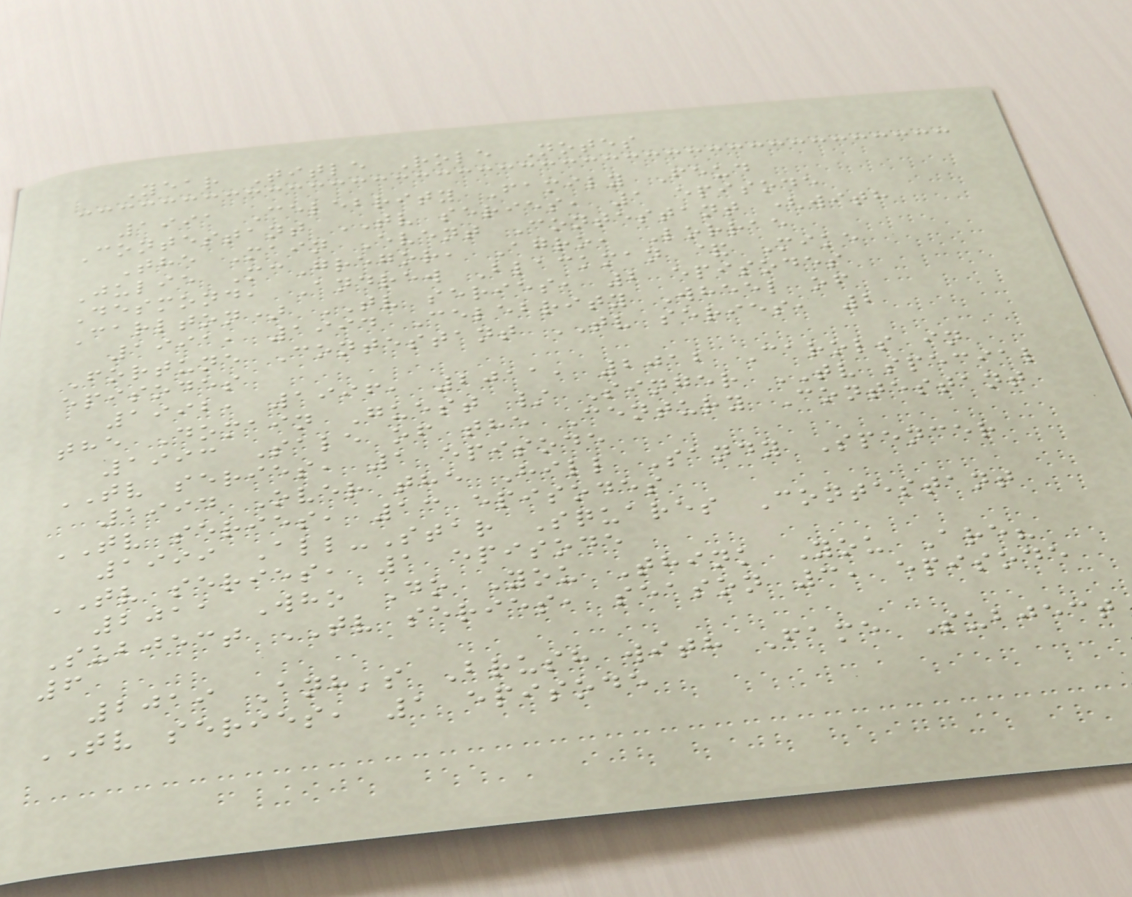Year Title Role Notes
1991 Celebrity Family Feud
Contestant TV series, 1 episode
The Main Event Contestant (with
Julie McGregor, Agro, Lorrae
Desmond, Andrew Blackman & Mike
Carlton) TV series, 2 episodes
1991, 1994 Celebrity Wheel of
Fortune Contestant TV series, 2
episodes
1992, 1996, 2011, 2012 Carols in
the Domain Guest / Singer TV special
1993 Sale of the Century Contestant
TV series, 1 episode
1994 Over the Hill Sandy Spencer
TV series, 13 episodes
1999 All-Star Squares Contestant
TV series, 1 episode
2011 Who Do You Think You Are?
Subject TV series, season 3, episode
6
2019 Anh's Brush with Fame Subject
TV series, 1 episode
